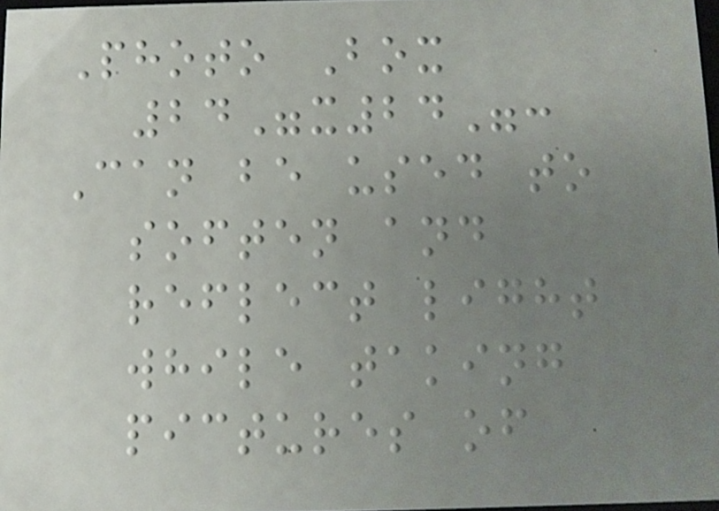Photo Box
24"x24":
Can be used to
soften and
reflect light
while taking
pictures of
